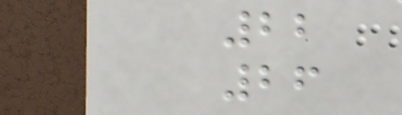22
26
